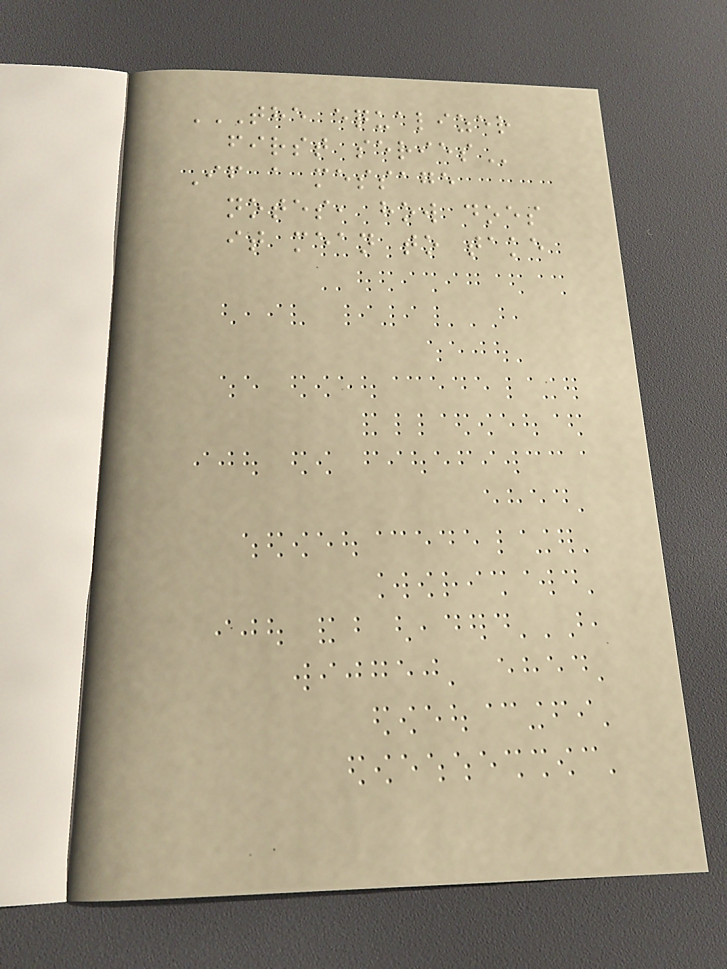THE EQUALIZER
FIRST SERIES
If a message
notes, how does
it mean to take
